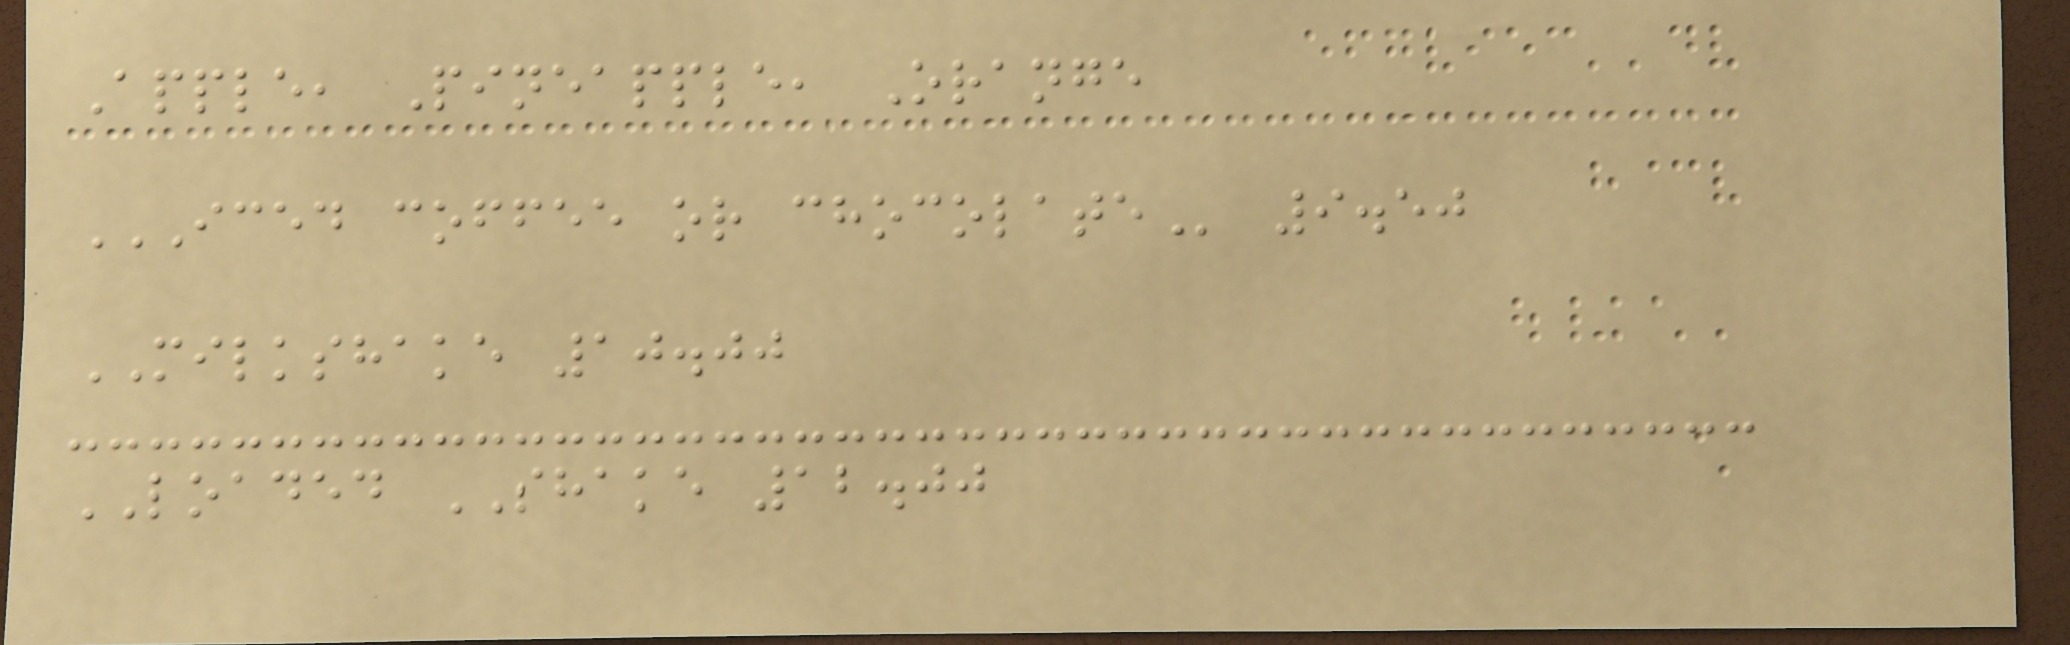Apple, Pineapple, Orange
ICED COFFEE OR CHOCOLATE 9.50
MILKSHAKE 10.00
LOADED SHAKE 12.00
